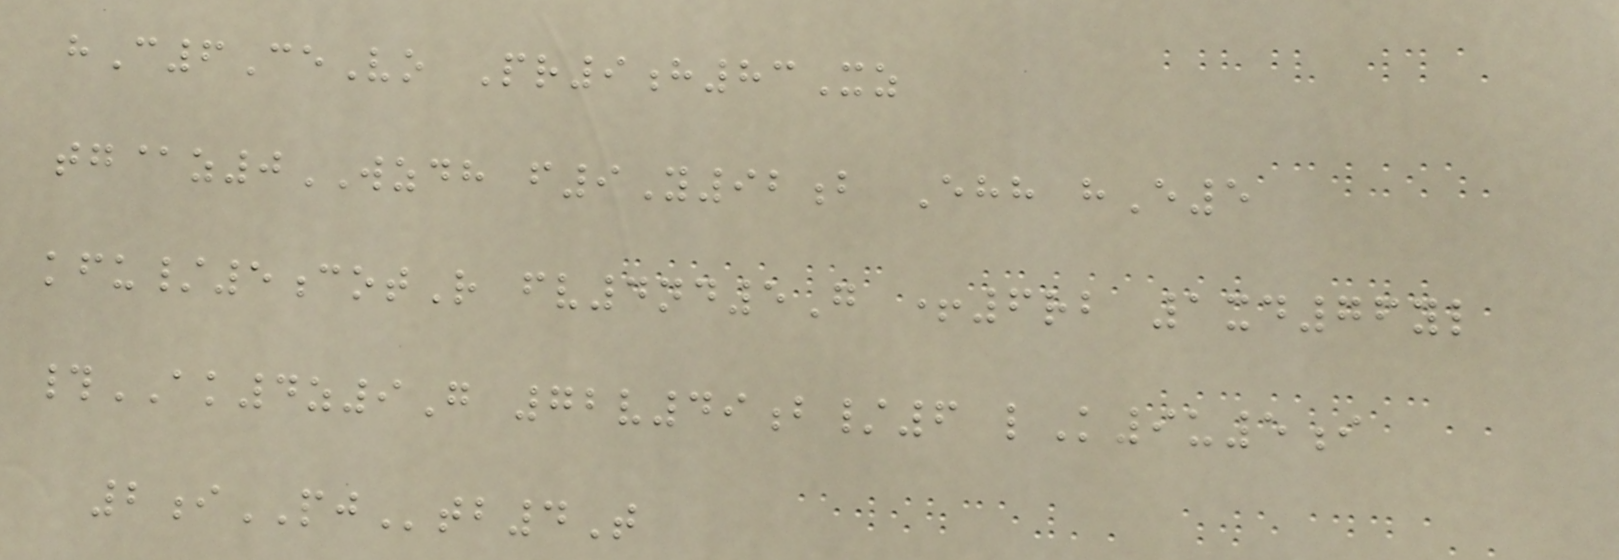hC6CeVo Pr9h83Xz
tg@z0WZDH f9Y92b Ehh hE5
kfu/5cotR fv4nd5G +6rb 1xd76yl
#AK4z9G 72v49b/6 lK9u5i
2iPJtb4T
